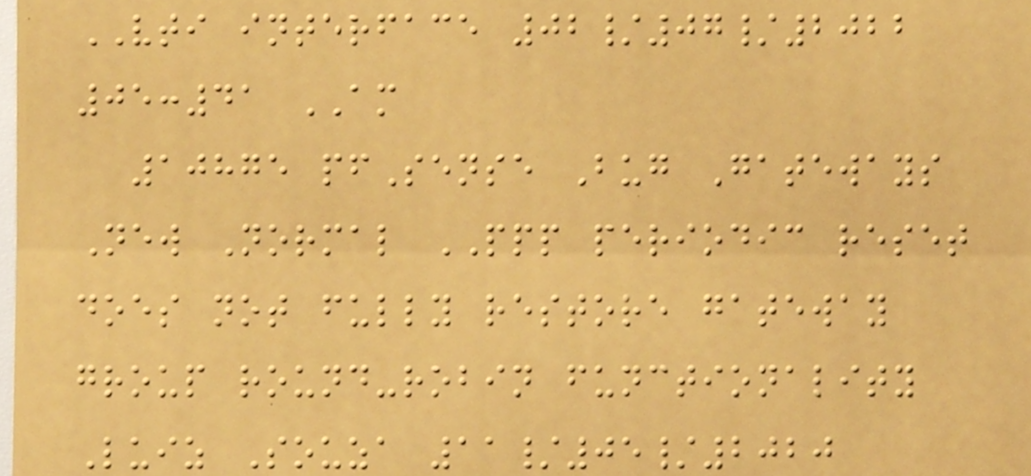VTI interface 02/07/2022
05:41 AM
10875 pfSense Bug Gateways
New Normal PPP periodic reset
does not fully restore gateway
group round-robin functionality
Luiz Souza 11/05/2020
